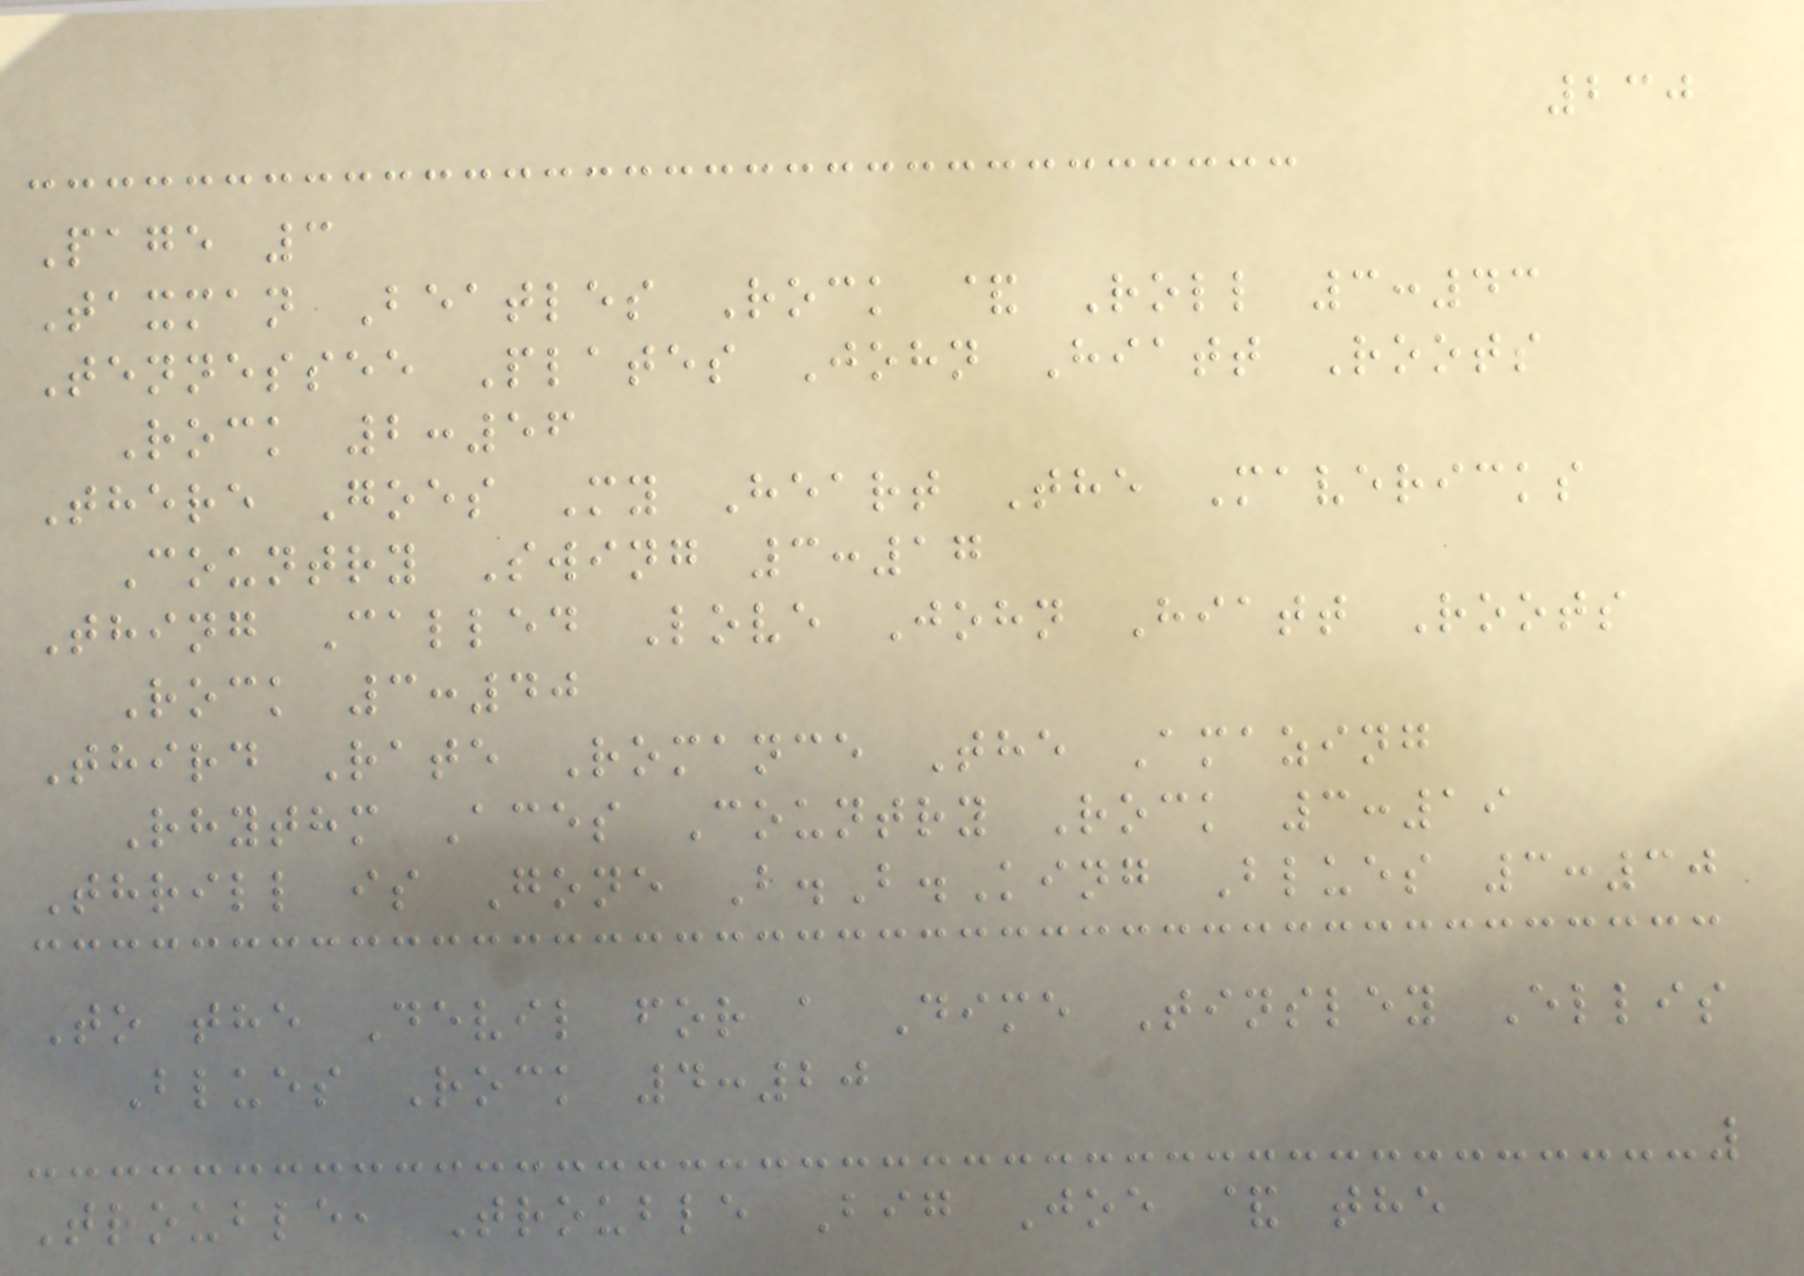230
Page 3
Taxman Beatles Rock & Roll 3:43
Tennessee Plates John Hiatt Roots
Rock 2:56
There Goes My Heart The Mavericks
Country Swing 3:17
Thing Called Love John Hiatt Roots
Rock 3:40
Third Rate Romance The Amazing
Rhythm Aces Country Rock 3:19
Thrill is Gone B.B.King Blues 3:30
To the Devil for a Dime Tinsley Ellis
Blues Rock 4:20
Trouble, Trouble Big Joe & the
